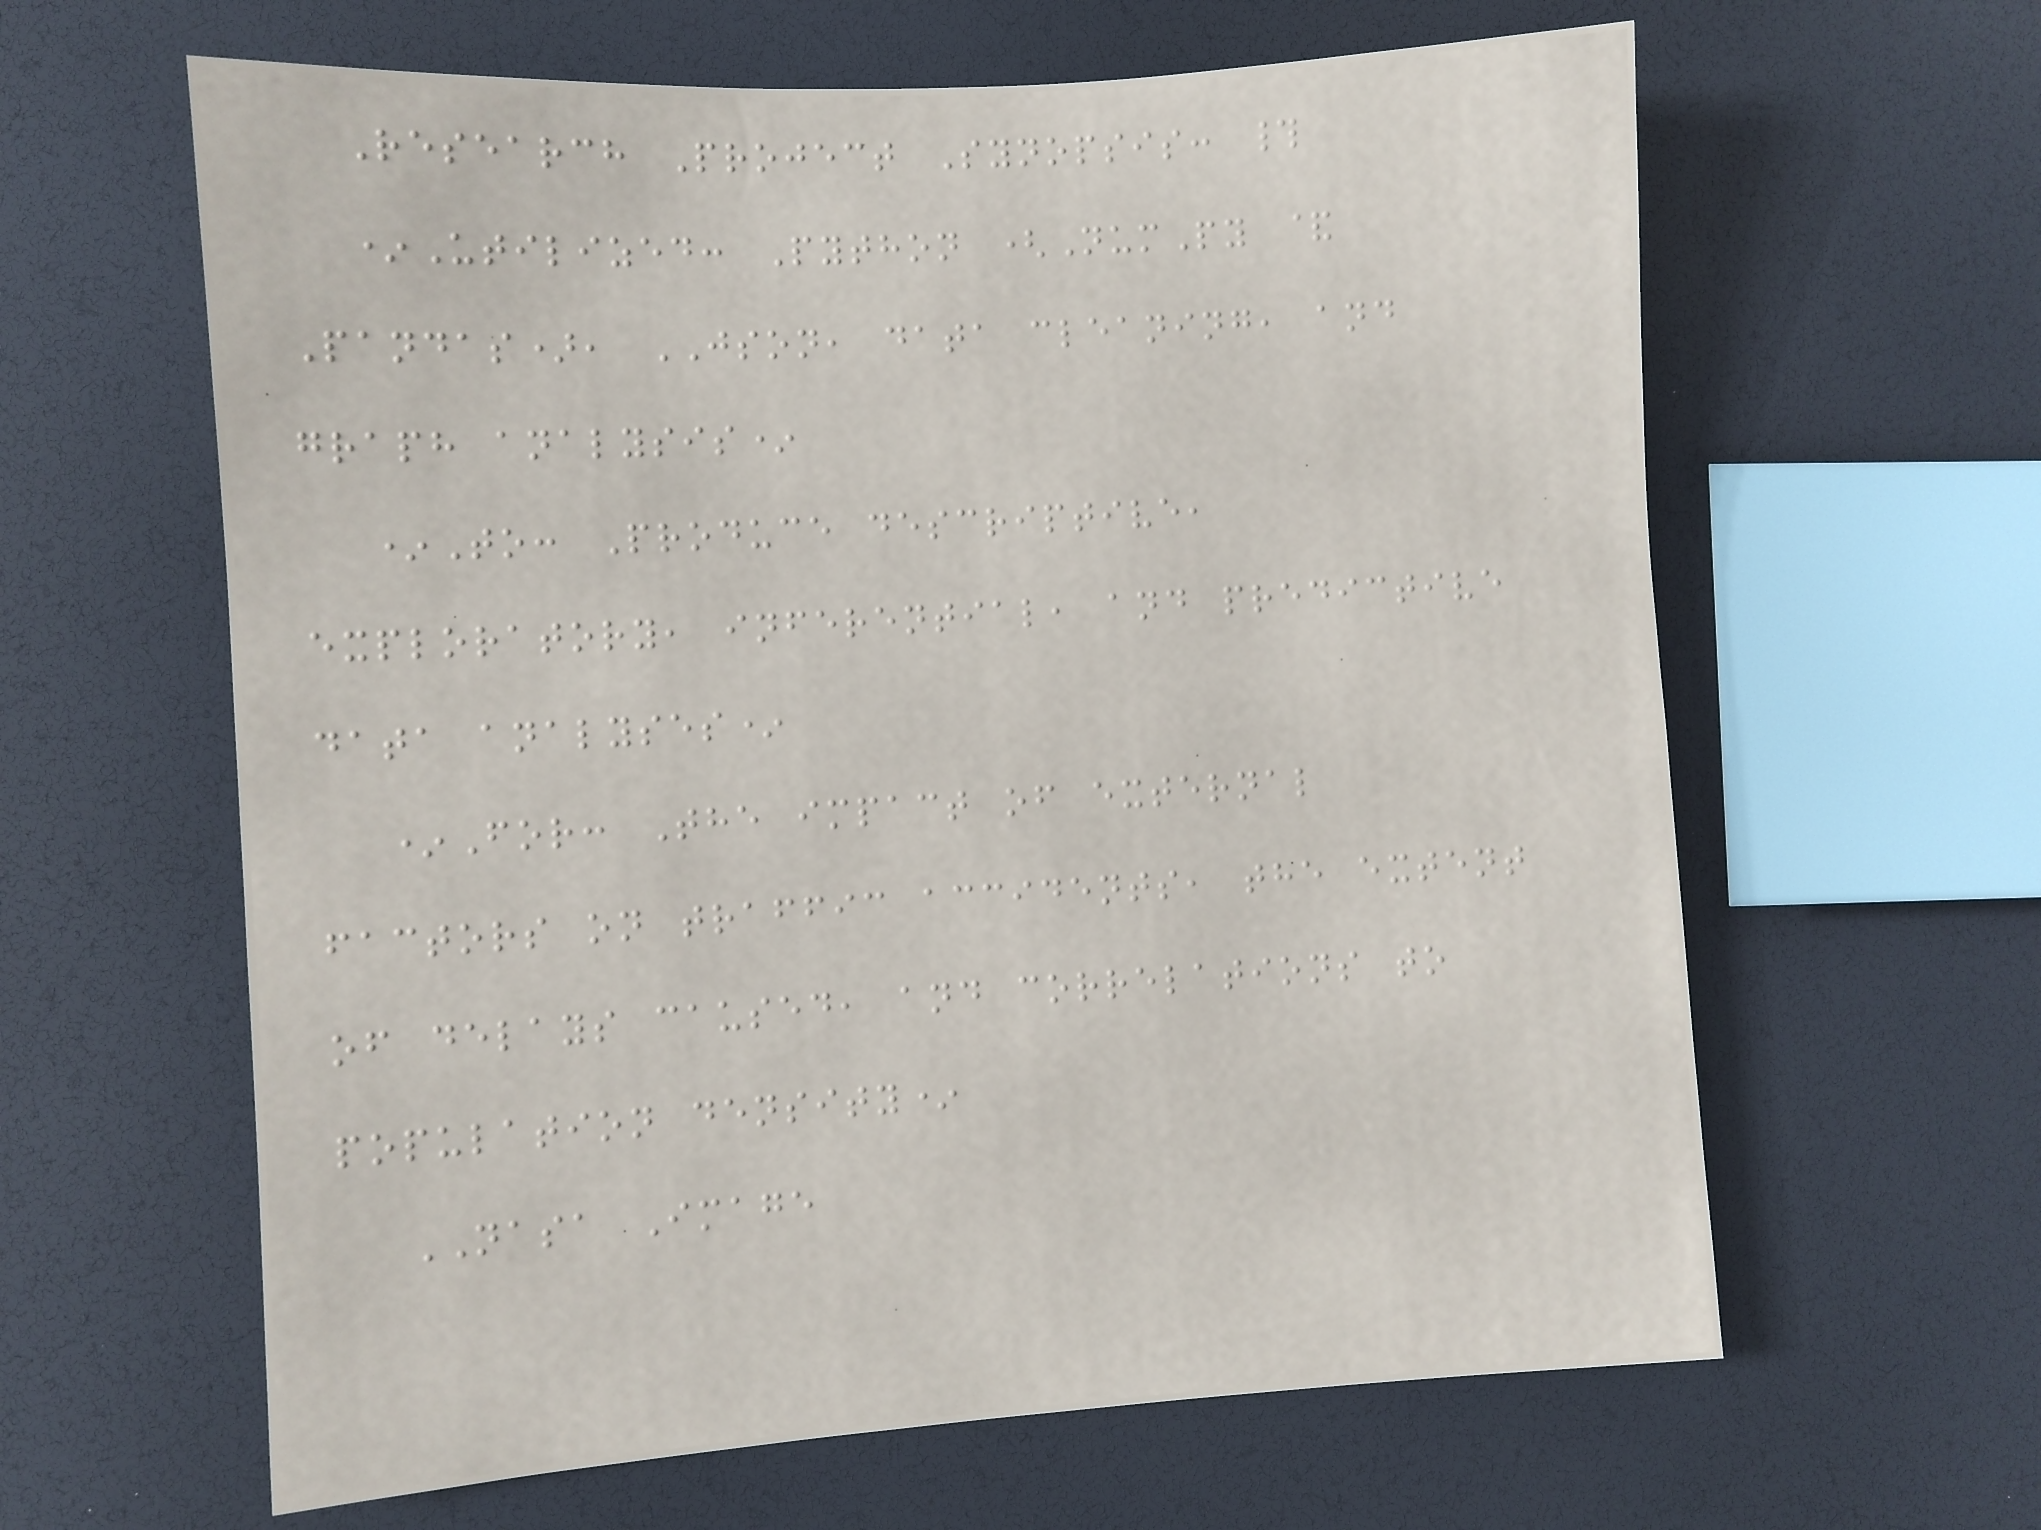Research Project Synopsis: #
*Utilized: Python (NumPy &
Pandas), JSON, data cleaning, and
graph analysis*
*To: Produce descriptive,
exploratory, inferential, and predictive
data analyses*
*For: The impact of external
factors on traffic accidents, the extent
of delays caused, and correlations to
population density*
NASA Image
